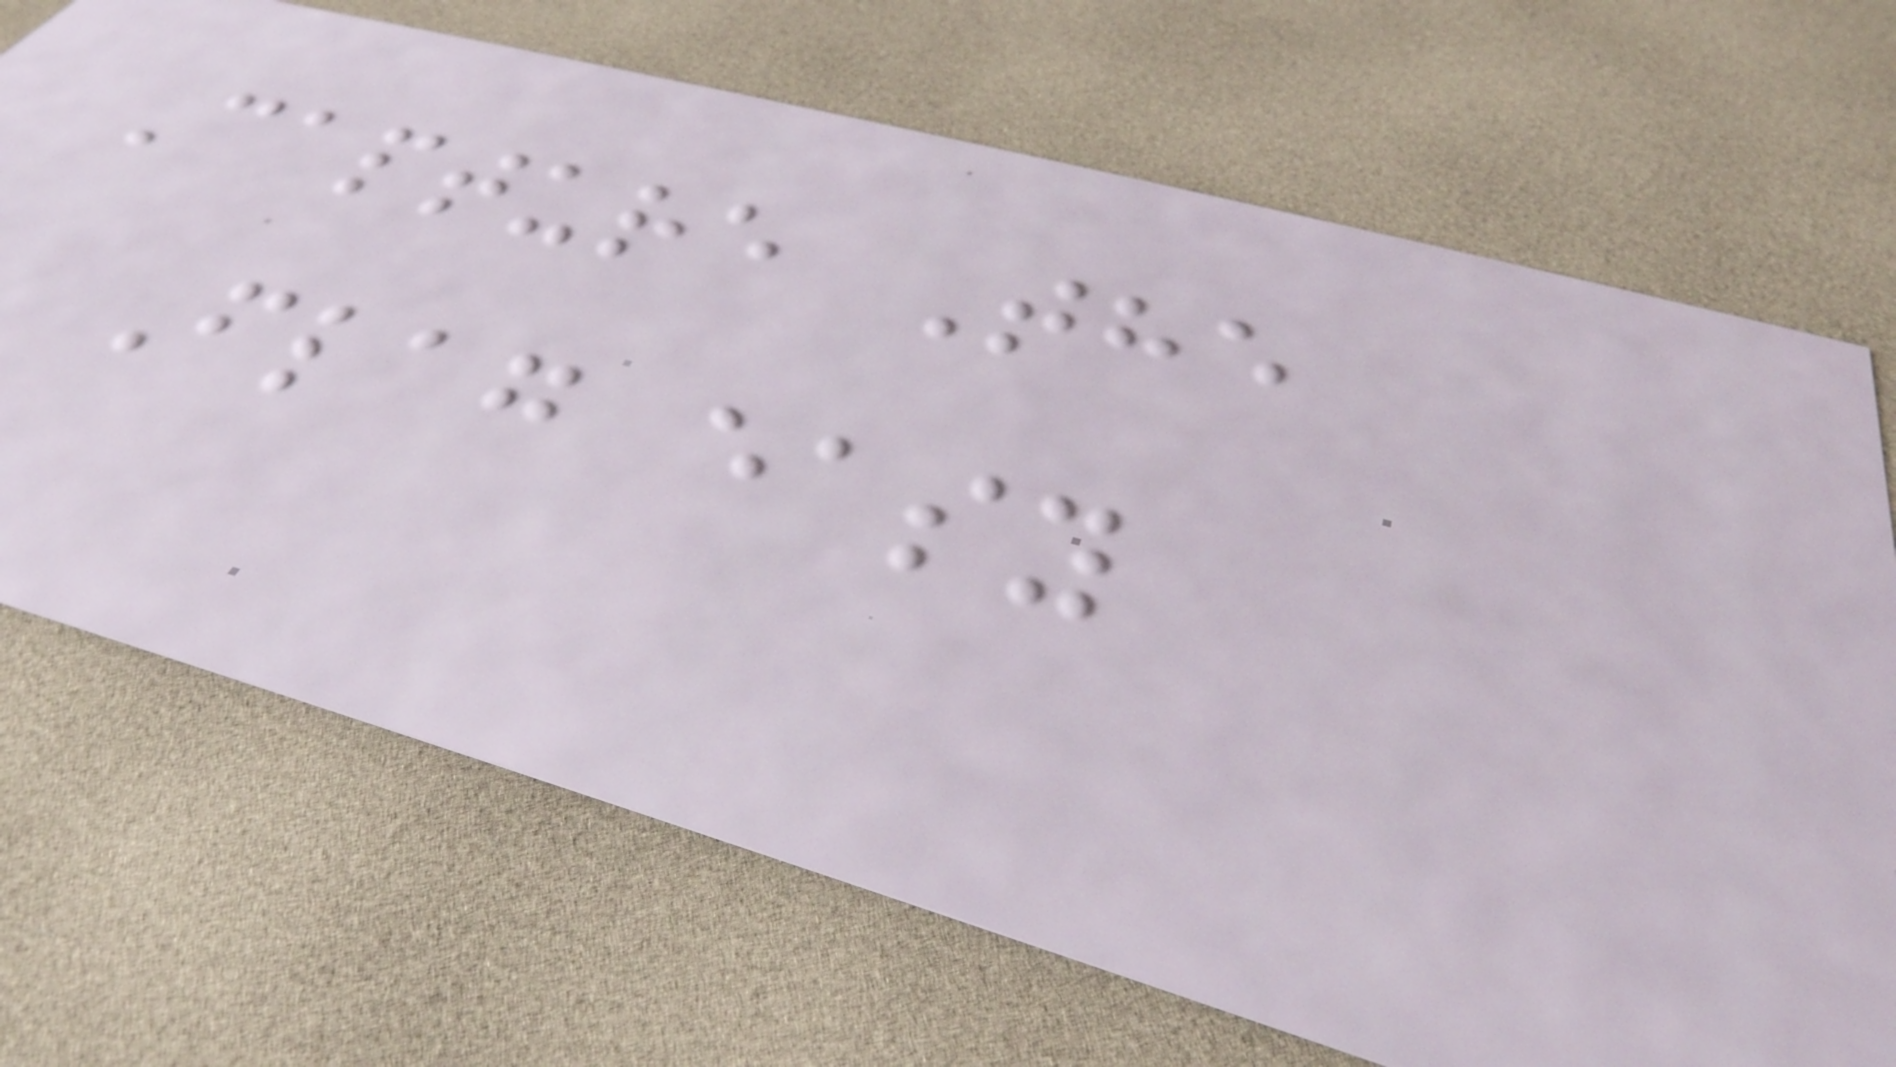Capture The
Flag easy
